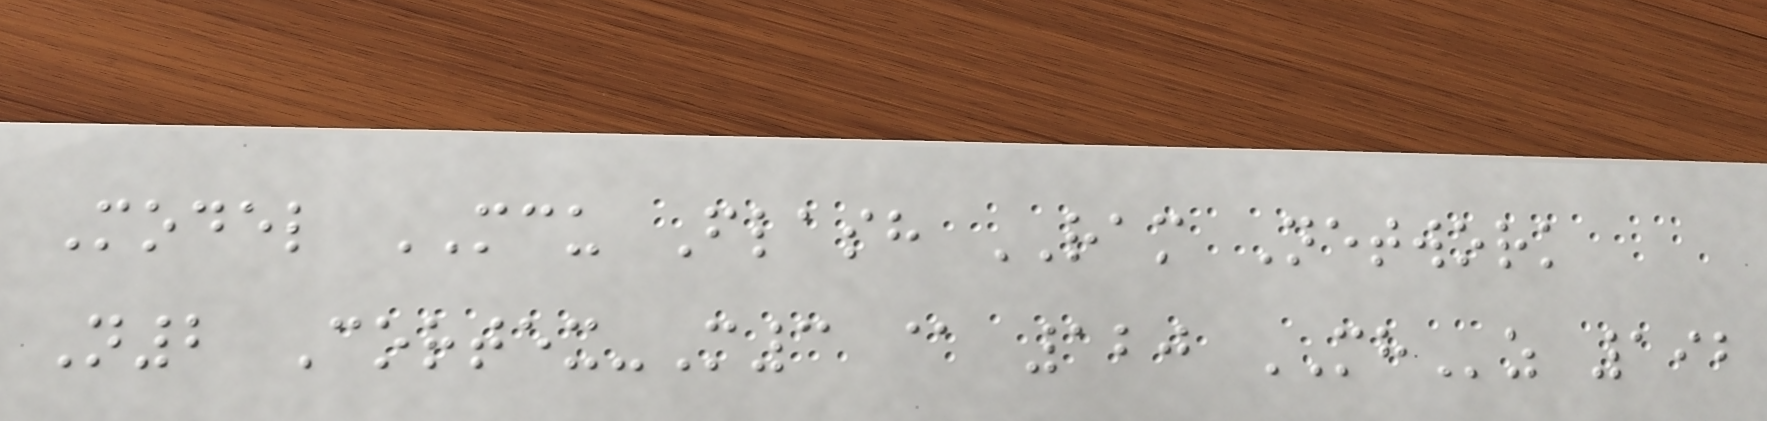Model MCU Flash RAM Network
N2 Cortex-M3 @ 120 MHz 192
